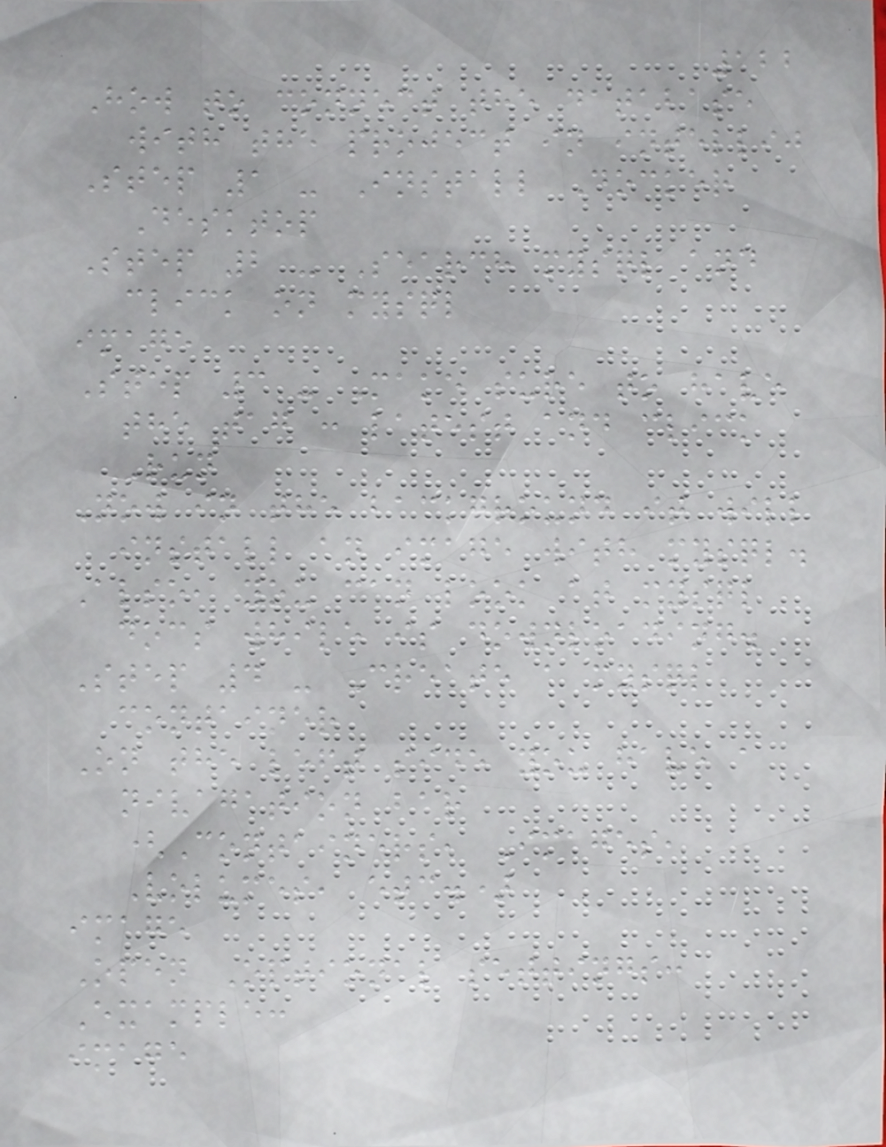122
How to connect the database
with the project in intellij
Step 1 - Install Docker
Desktop
Step 2 - Search mysql and
click on mysql
image
Step 3 - Make sure to have
the tag : latest and click
Run
Now in the background it will
install an image with mysql.
Also, you can look at mysql
docs while is downloading.
Step 4 - Create a mysql
container
On the left side you have a
nivagation bar
(Containers, Images,
Volumes, etc.)
image
Open Optional settings:
Example:
image
